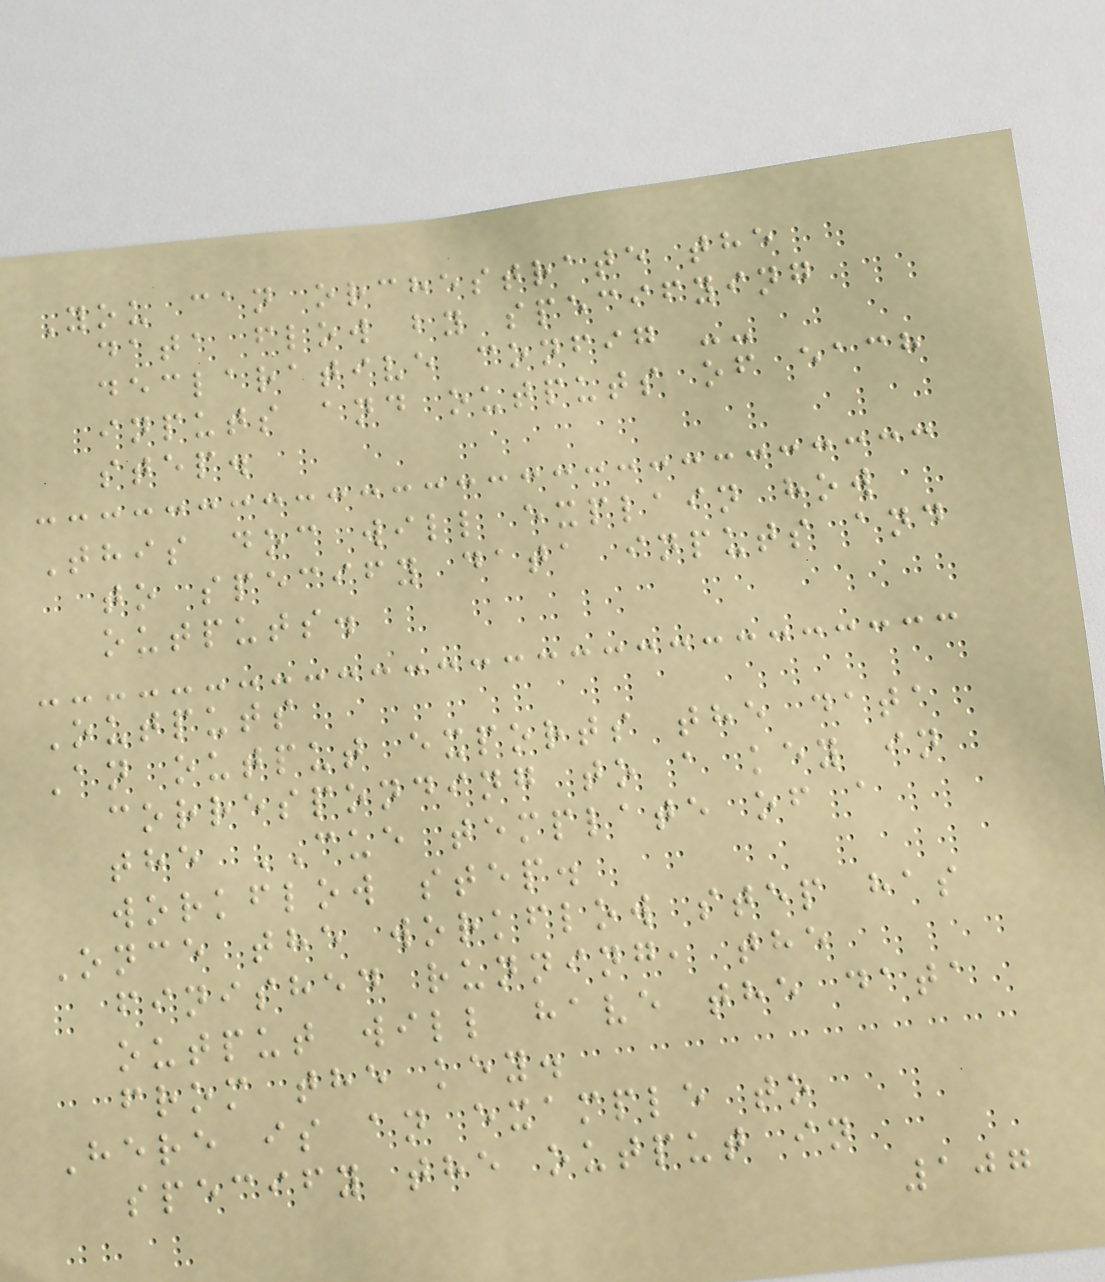You can orchestrate the
data flow by specifying
declarative config --
inputs and outputs of each
step.
This doc will explain how
to specify data inputs and
outputs.
Outputs
An output exports the data
corresponding to a key in
the CUE template of a
workflow step.
Once the workflow step has
finished running, the
output will have the data
from the key.
Here is an example to
specify the output in
107
